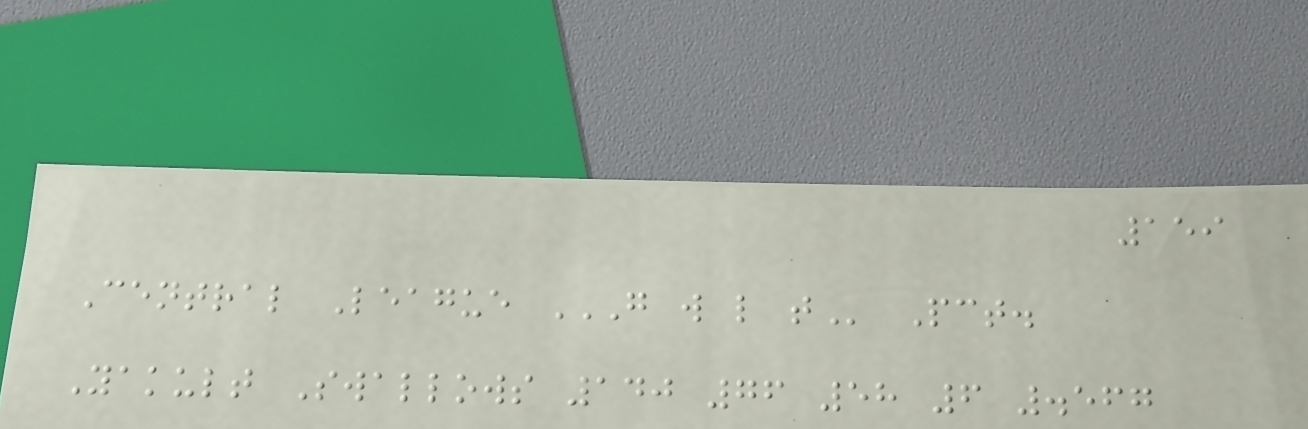159
Central League G W L T Pct.
Yakult Swallows 140 76 58 6 .567
